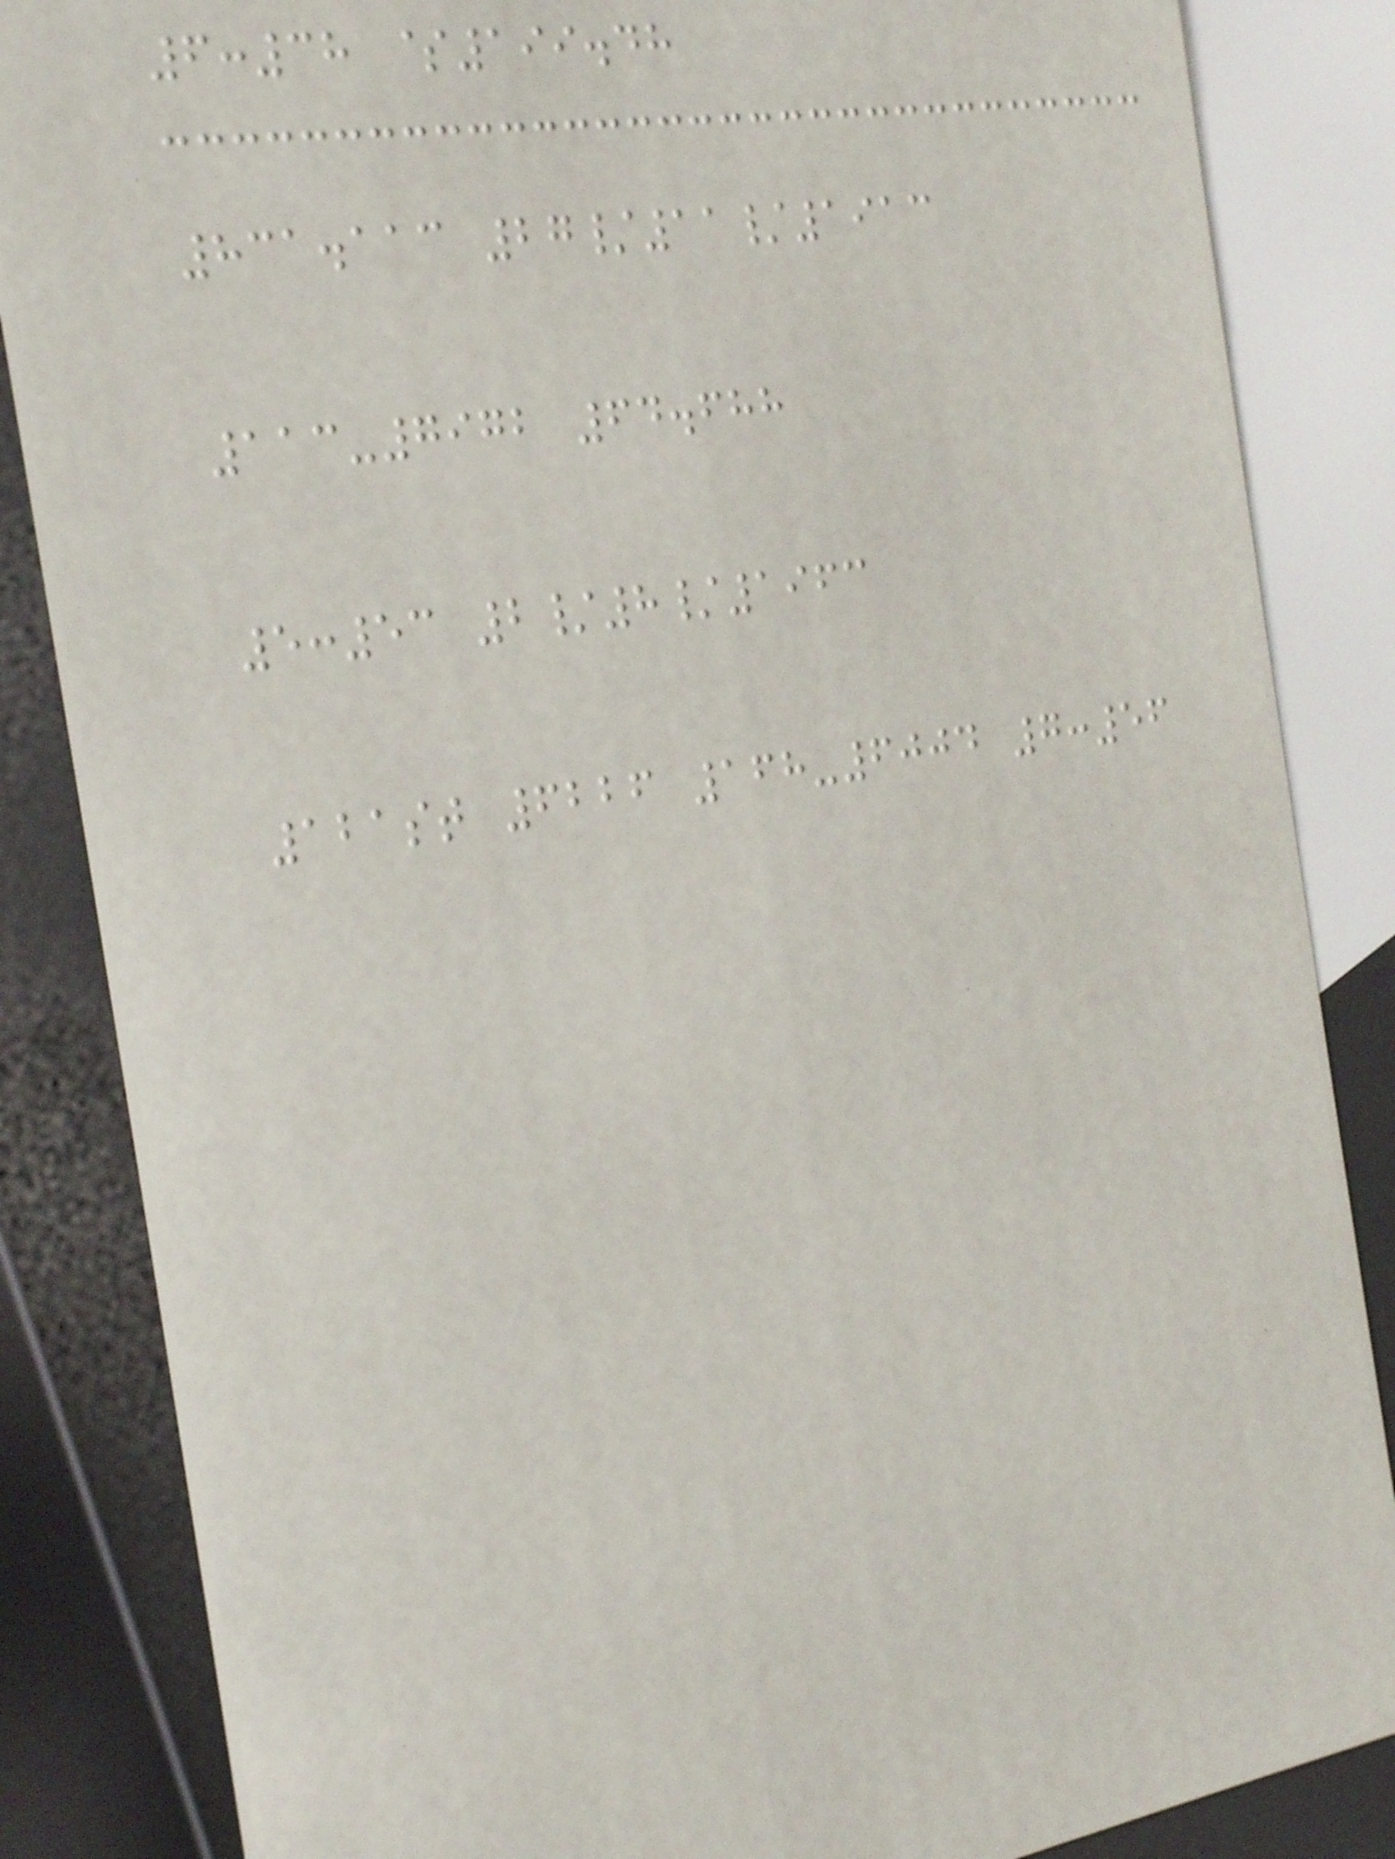6:38 $199.48
831.113 27/11/1913
113-7972 64.688
5:53 2/8/1963
121st 6226 168-6004 7:56
